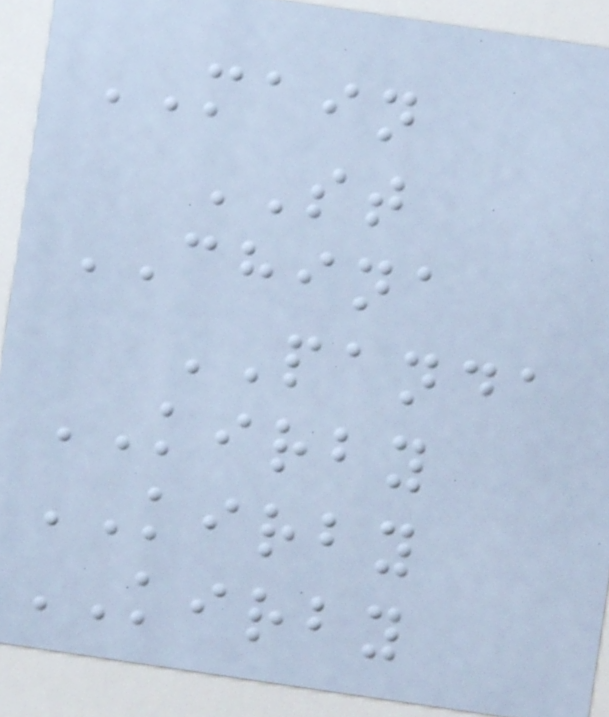MAIN
ST
CHINA
PANDA
KIRBY
KIRBY
KIRBY
